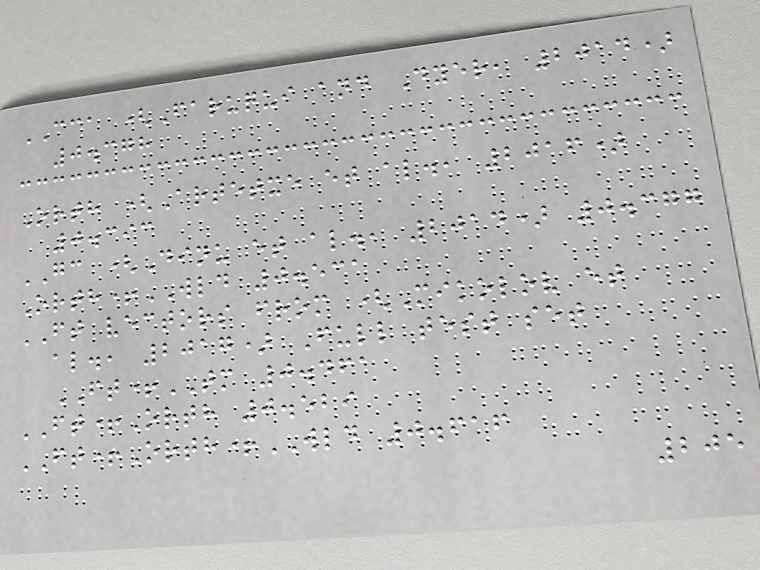CCA (Faruqui and Dyer, 2014)
0.378
Orth (Artetxe et al., 2016)
0.393
GC (Dinu et al., 2014) 0.377
Orth+WLD 0.531
FT vectors from (Mikolov et
al., 2017) Full test set
FT+TM 0.461
FT+Orth 0.529
FT+Orth+WLD 0.616
205
